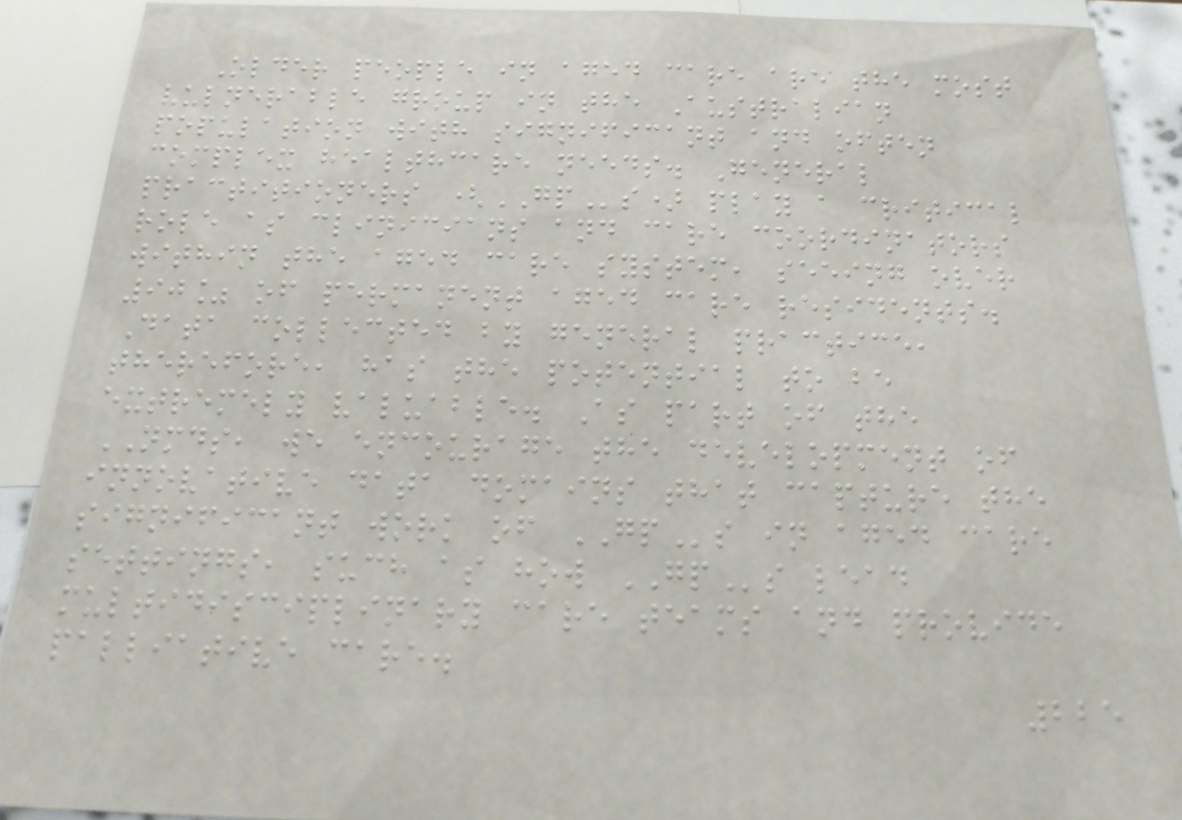Older people in aged care are the most
vulnerable group in the Australian
population with significant and often
complex healthcare needs. General
practitioners (GPs) play a critical
role as clinicians and care coordinators
within the aged care system, seeing over
90% of permanent aged care residents.
Data collected by general practice,
therefore, has the potential to be
extremely valuable. As part of the
NMDS, we encourage the development of
innovative data domains that capture the
significant work of GPs in aged care
settings, such as how GPs lead
multidisciplinary care teams and provide
palliative care.
225
